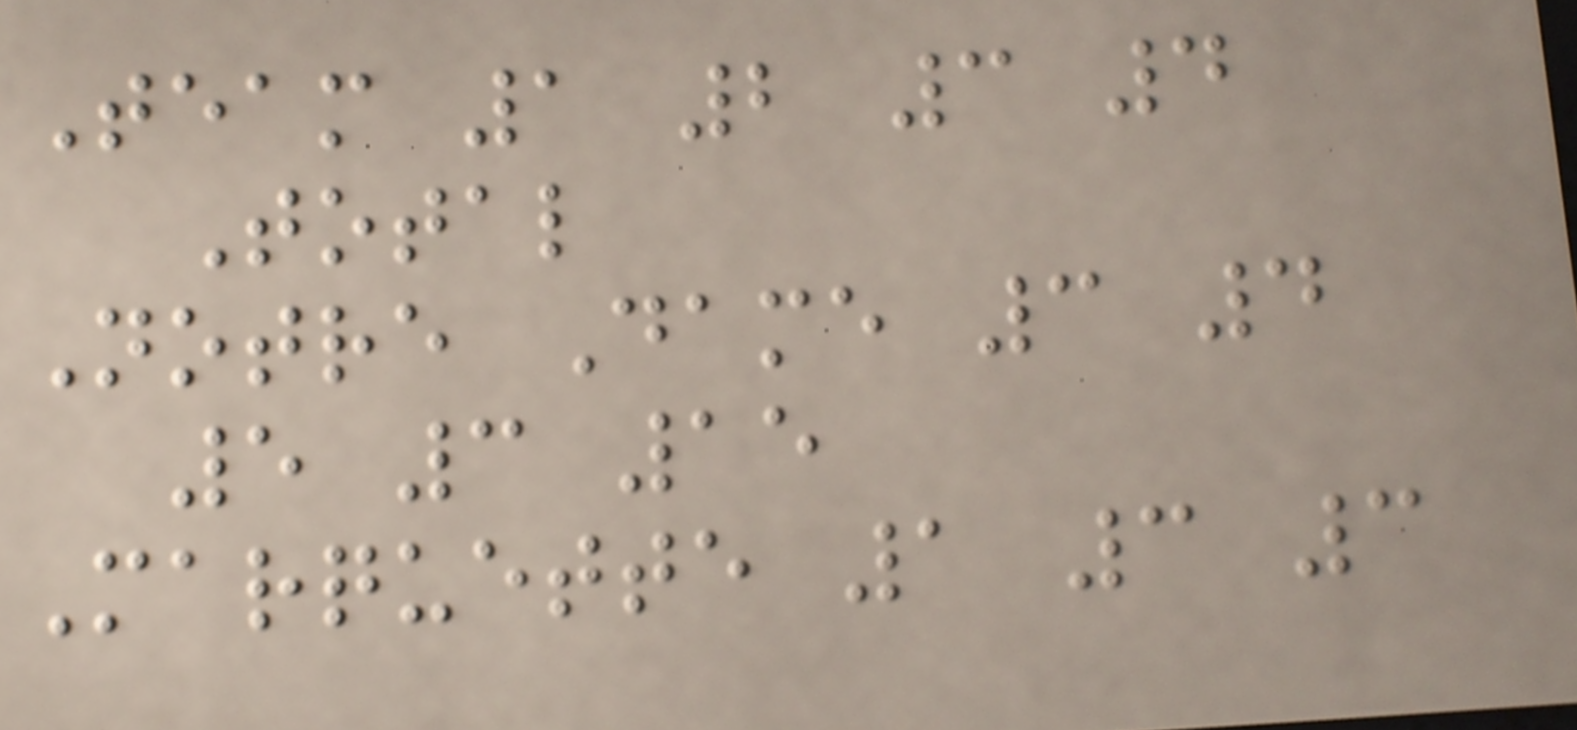Team 1 2 3 4
Total
Notre Dame 3 4
5 3 15
Marquette 1 3 3
